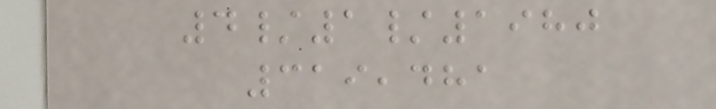4/1/1980
319,481
